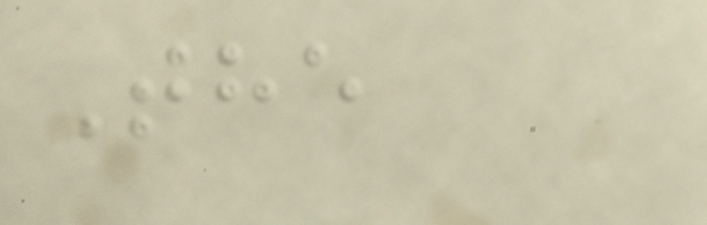The
